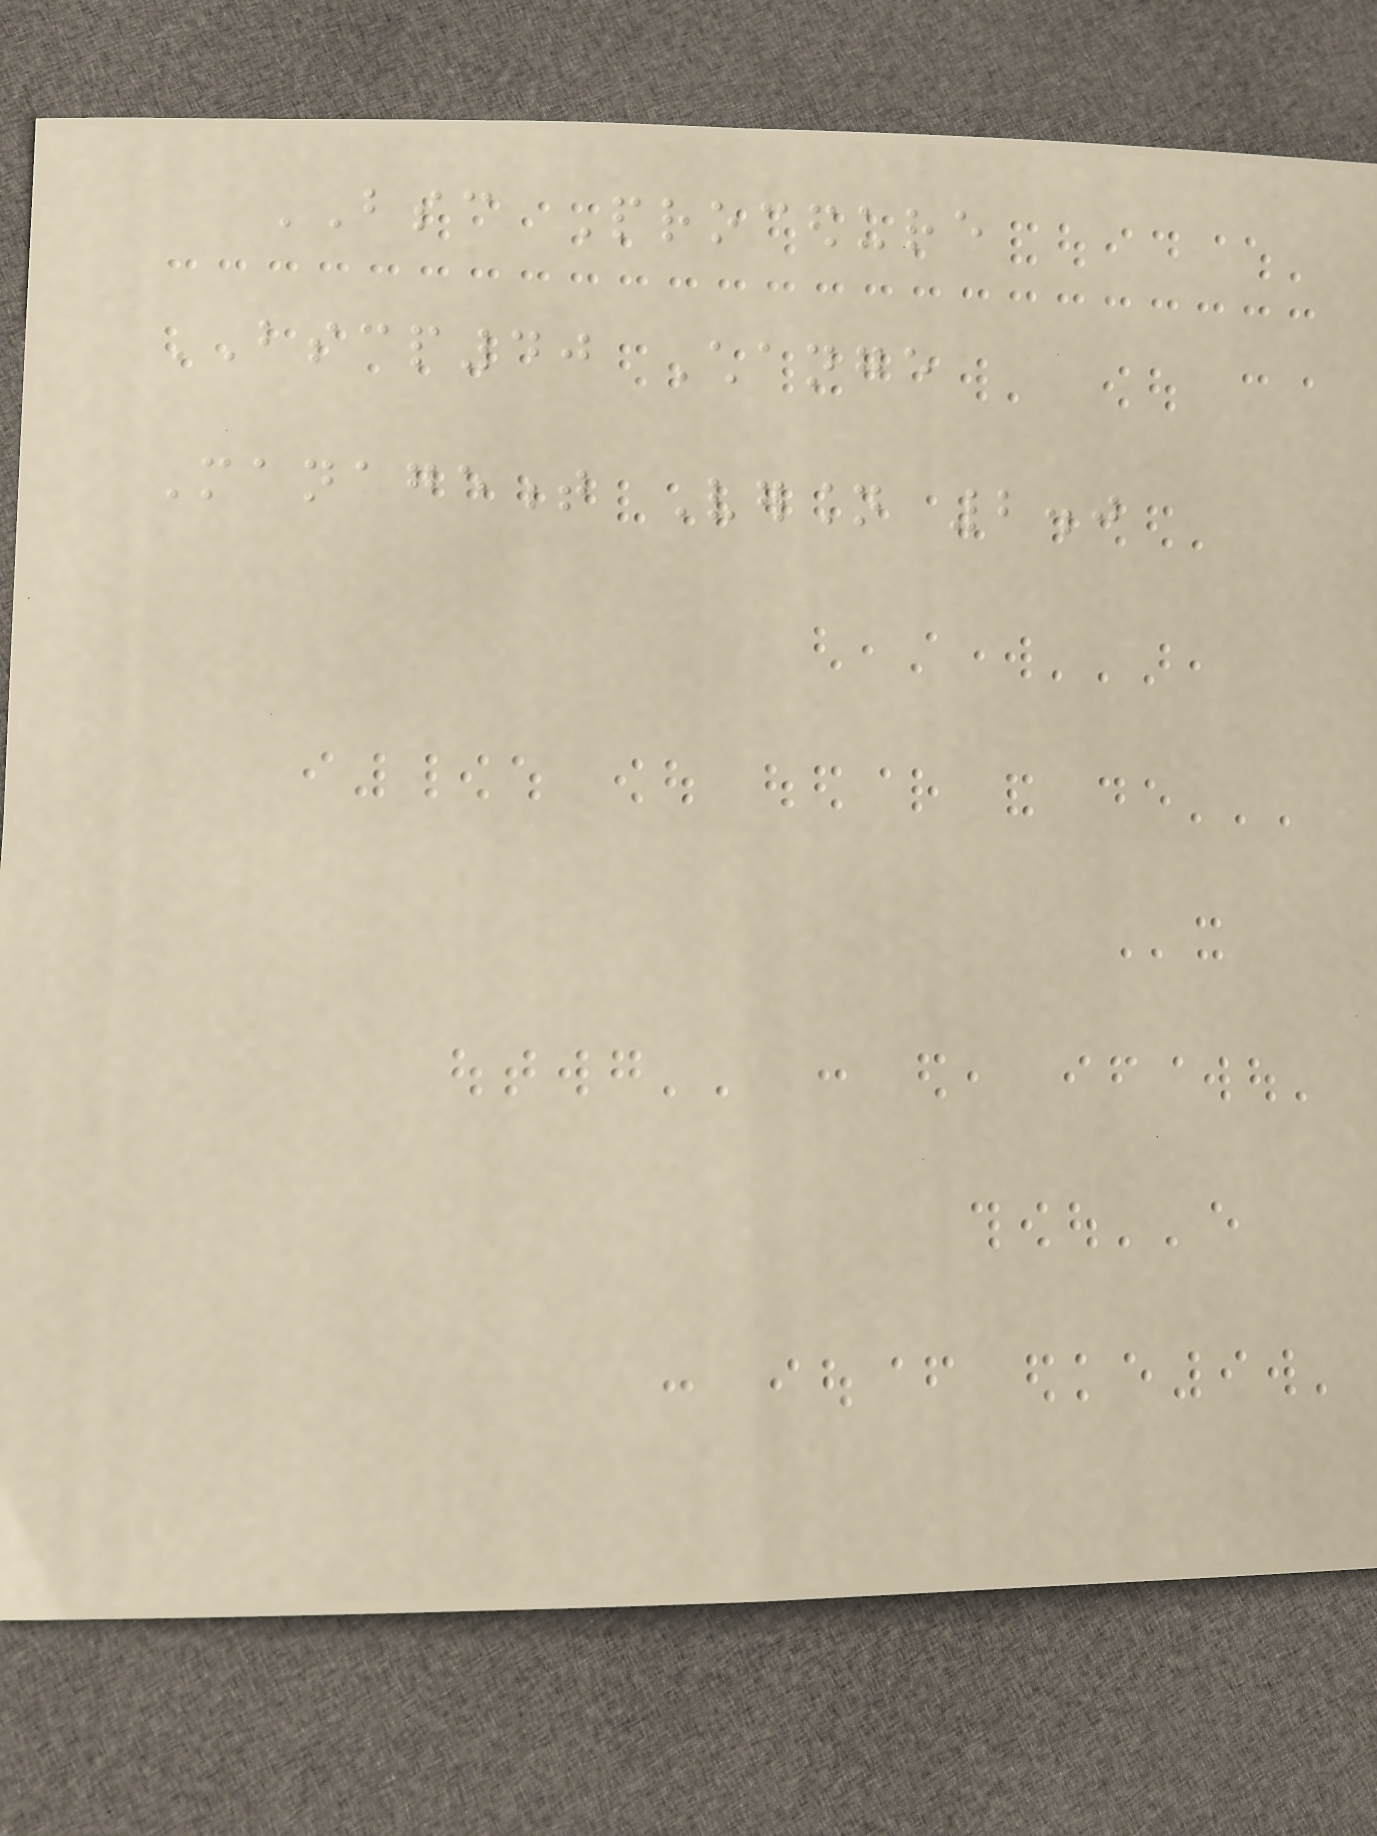BSC Procedure
BSCP40 Change
Management Version 2.0
